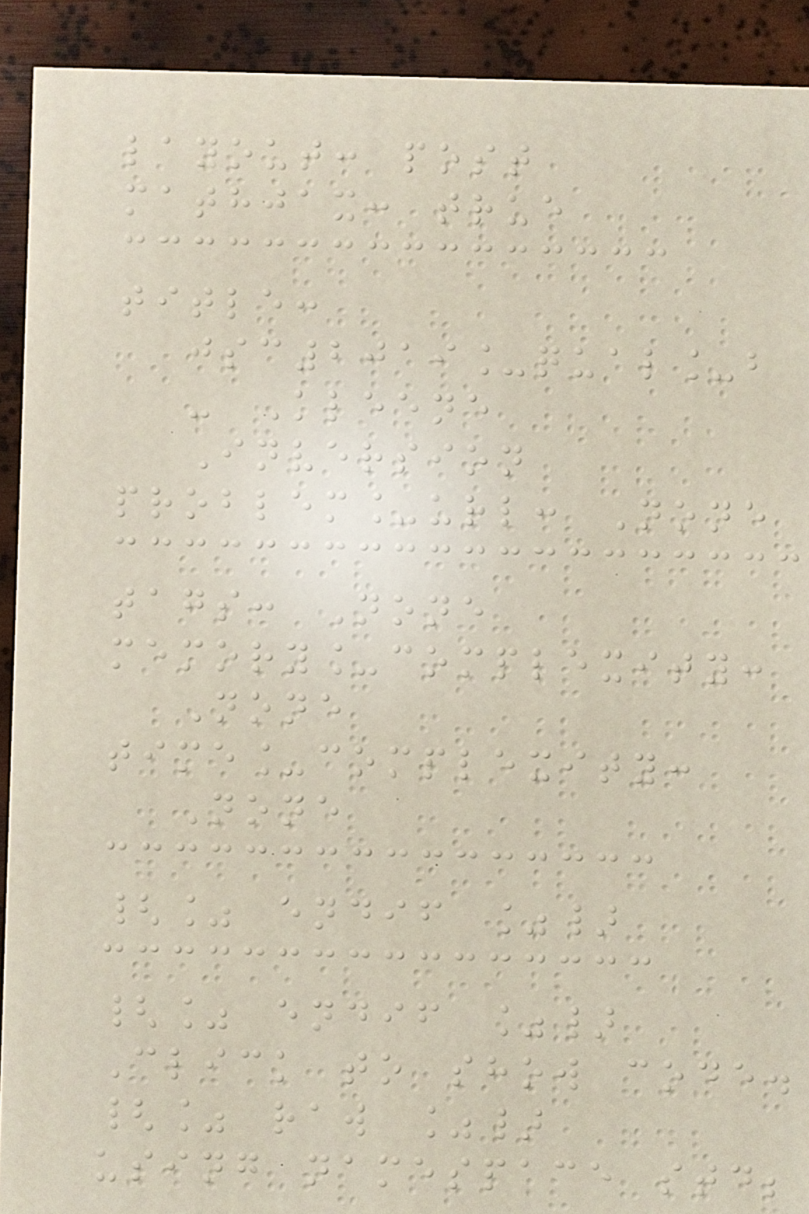layout: post
mathjax: true
title:
jsc2019_qual_b
- Kleene
Inversion
problem_url: None
tags: None
memory_complexity:
None
time_complexity:
None
{% endif %}
{% endif %}
Click to show code.
{% raw %}
using namespace std;
